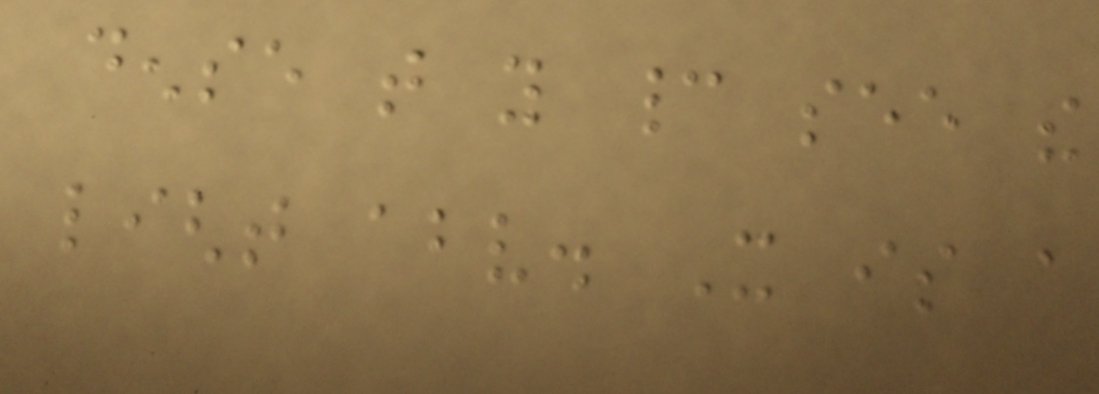dense that you cannot see the
light above. It is a
